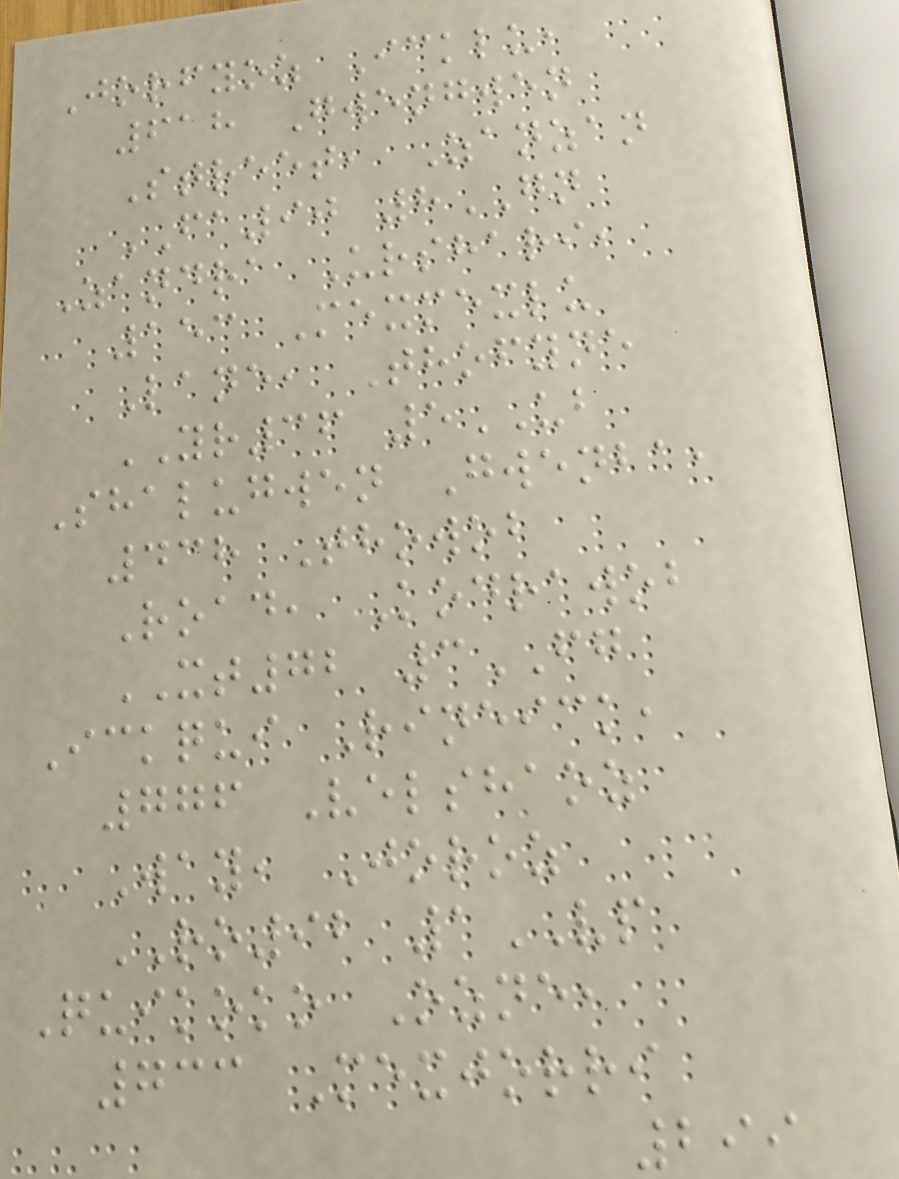Jorfyoz Icklu,
618 Gwengwen
Street, Zanzan
FA90 8GN
Zandra Urshari,
153 Mexmexlu
Lane, Thofyne
YR36 5UB
Shalugwen Gwenba,
438 Thowob
Road, Kodrawob
XT72 3FG
Ickqui Rineick,
776 Velshaoz
Way, Joroz
RO92 1VP
Quikoko Ozne,
733 Mexjorri
299
